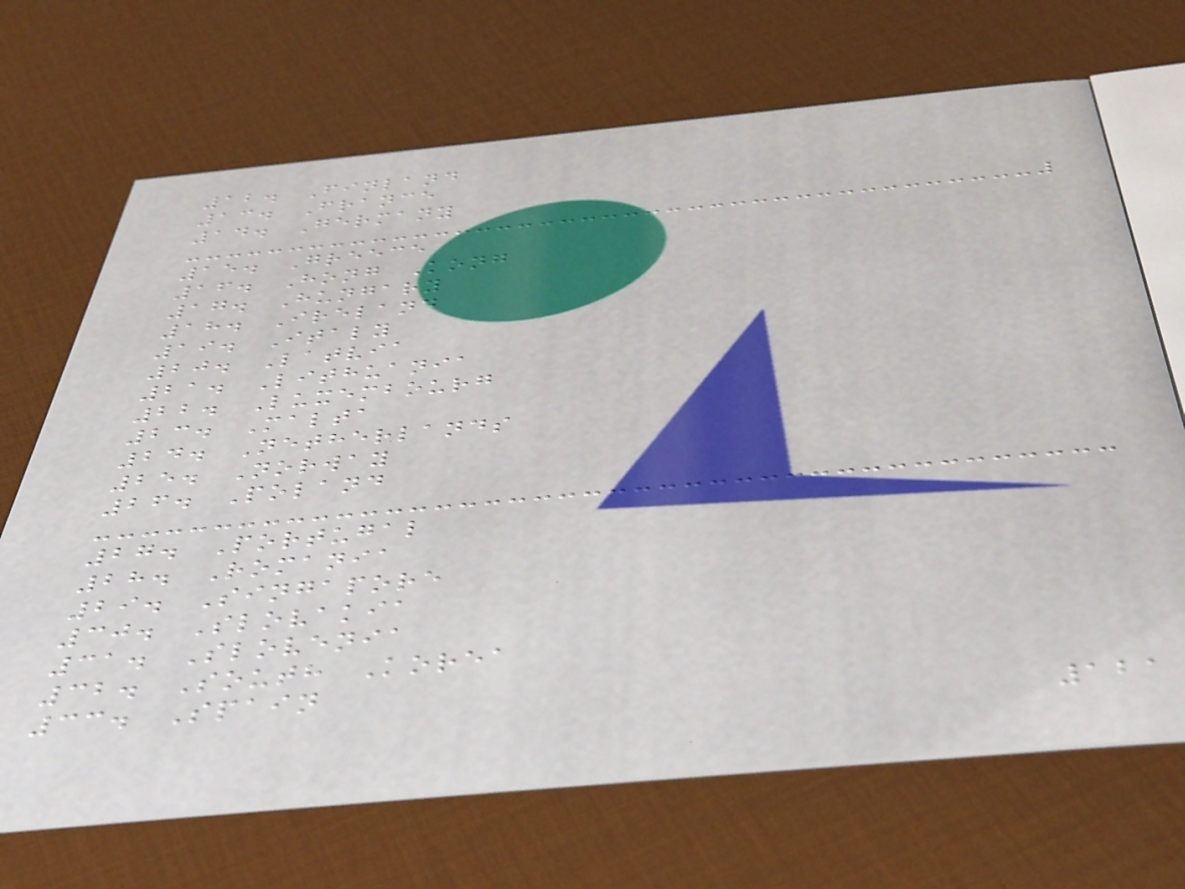12. Finland
13. France
14. Germany
15. Greece
16. Hong Kong
17. Hungary
18. Ireland
19. Italy
20. Latvia
21. Lithuania
22. Luxembourg
23. Malta
24. Netherlands
25. Norway
26. Poland
27. Portugal
28. Romania
29. Singapore
30. Slovakia
31. Slovenia
32. South Korea
33. Spain
121
